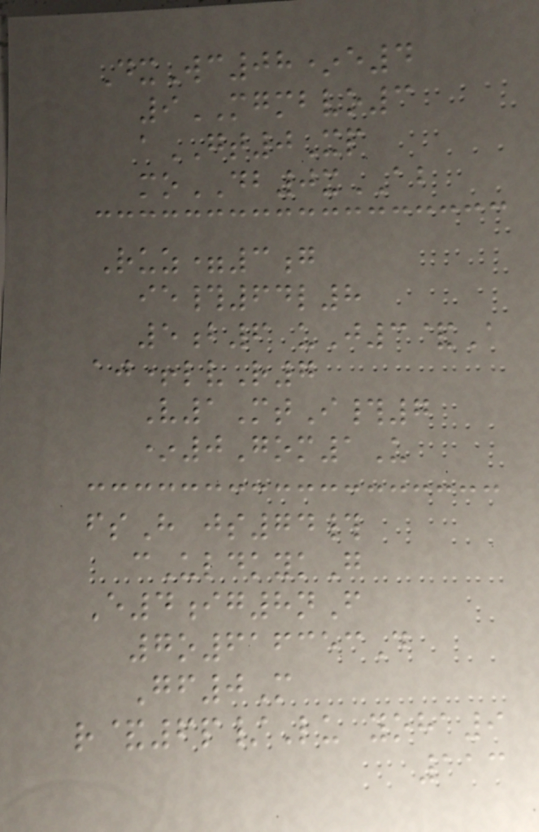DxWc08*e4
9MGMBVO3
aGT0Xp
moDB0xAB
Ruz=3g
ie#64l8
5b6 uJ3&A
aj+lvR7
V1MtI#7
*0Gom1U
fsH js74#
cUldkykG
E4ig8nF
7o616353D
Gf0M
r&6p/Lu yoha9
113
